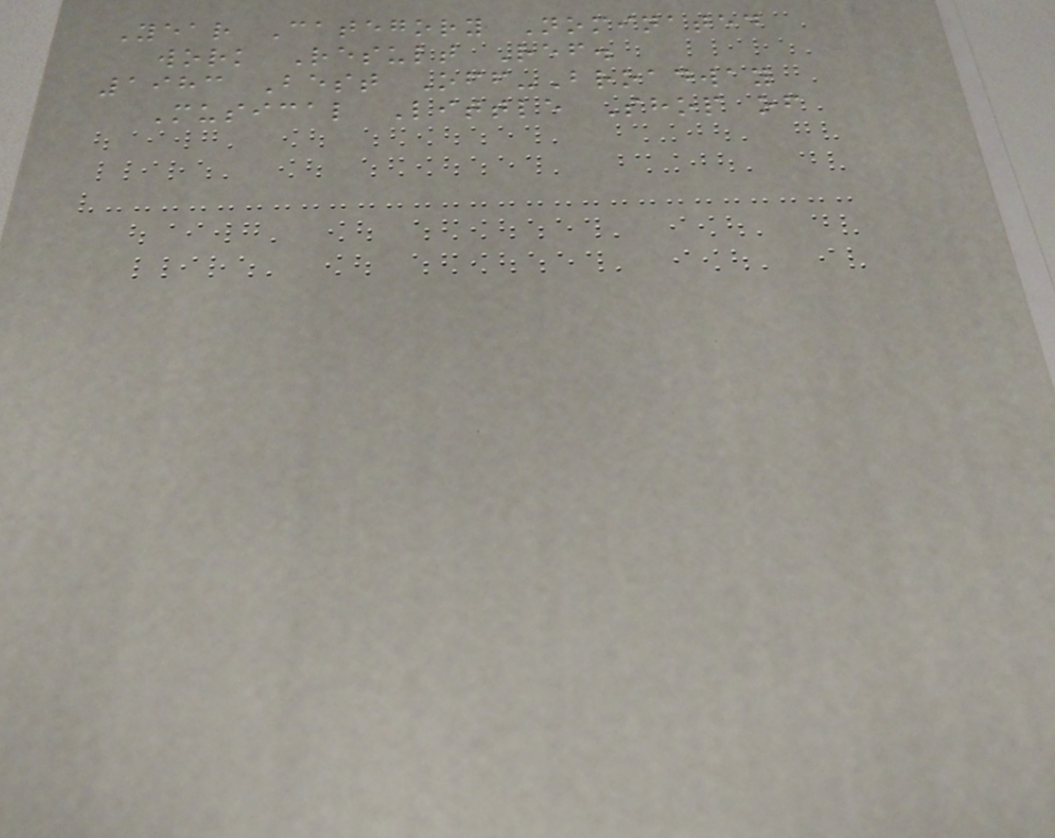Year Category Nominated
work Result Ref.
1983 Best Off-Broadway
Musical Little Shop of
